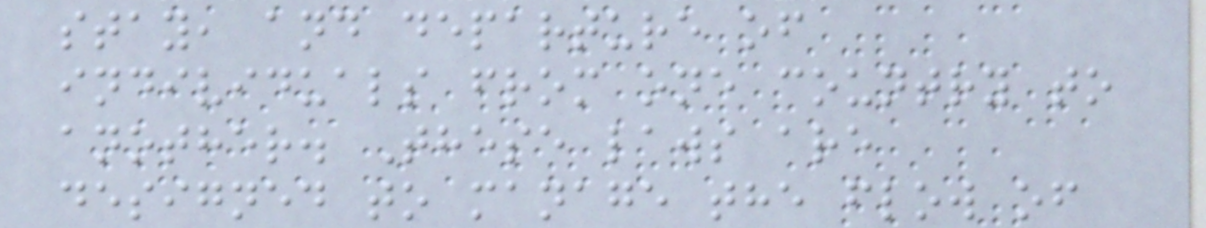stay, and departure of
individuals from one country to
another. These laws are
designed to manage the flow of
